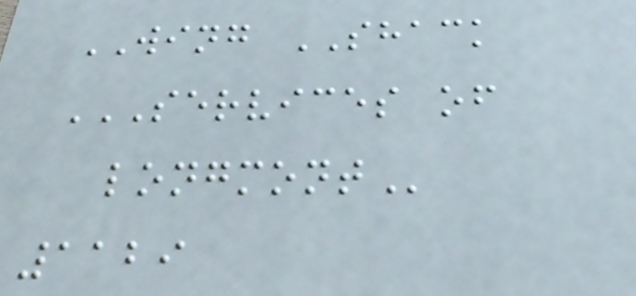WING SHACK
SERVICES OF
LONGMONT
1129
